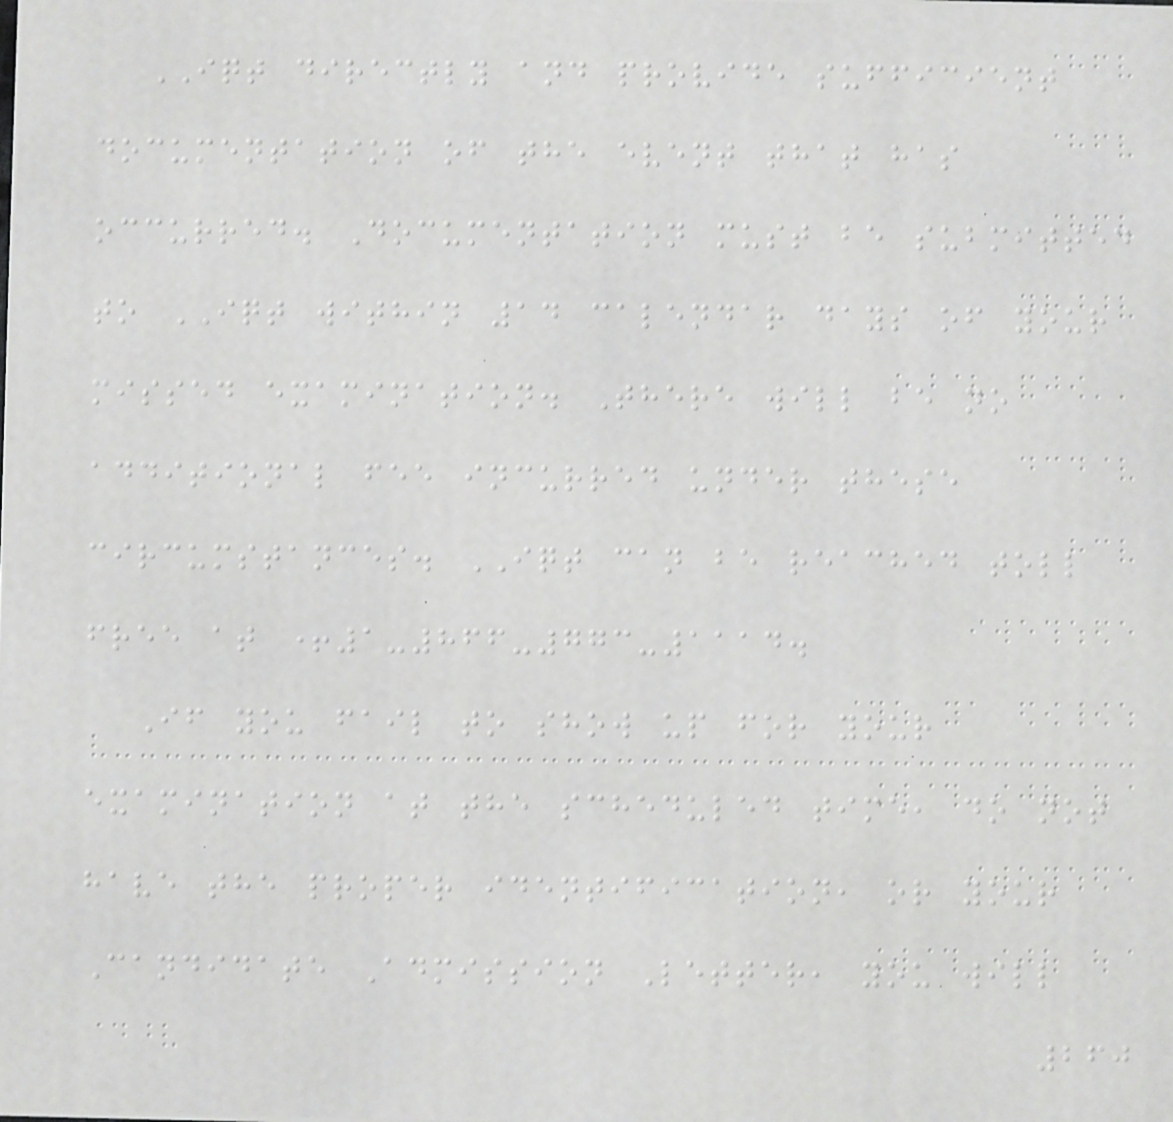IQT directly and provide sufficient
documentation of the event that has
occurred. Documentation must be submitted
to IQT within 14 calendar days of your
missed examination. There will be no
additional fee incurred under these
circumstances. IQT can be reached toll
free at +1-866-773-1114.
If you fail to show up for your
examination at the scheduled time, do not
have the proper identification, or your
Candidate Admission Letter, you will
260
